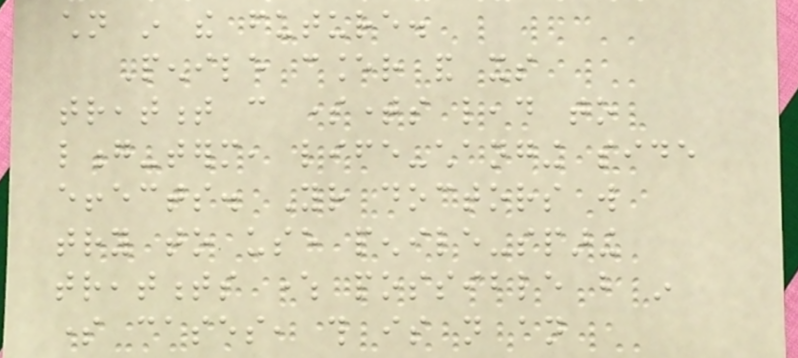children in the future.
Penile cancer and its
treatment can sometimes lead to
long-term, life-changing side
effects. Your doctors will
try to use penile-sparing
treatments where possible but in
some cases, this is not an
